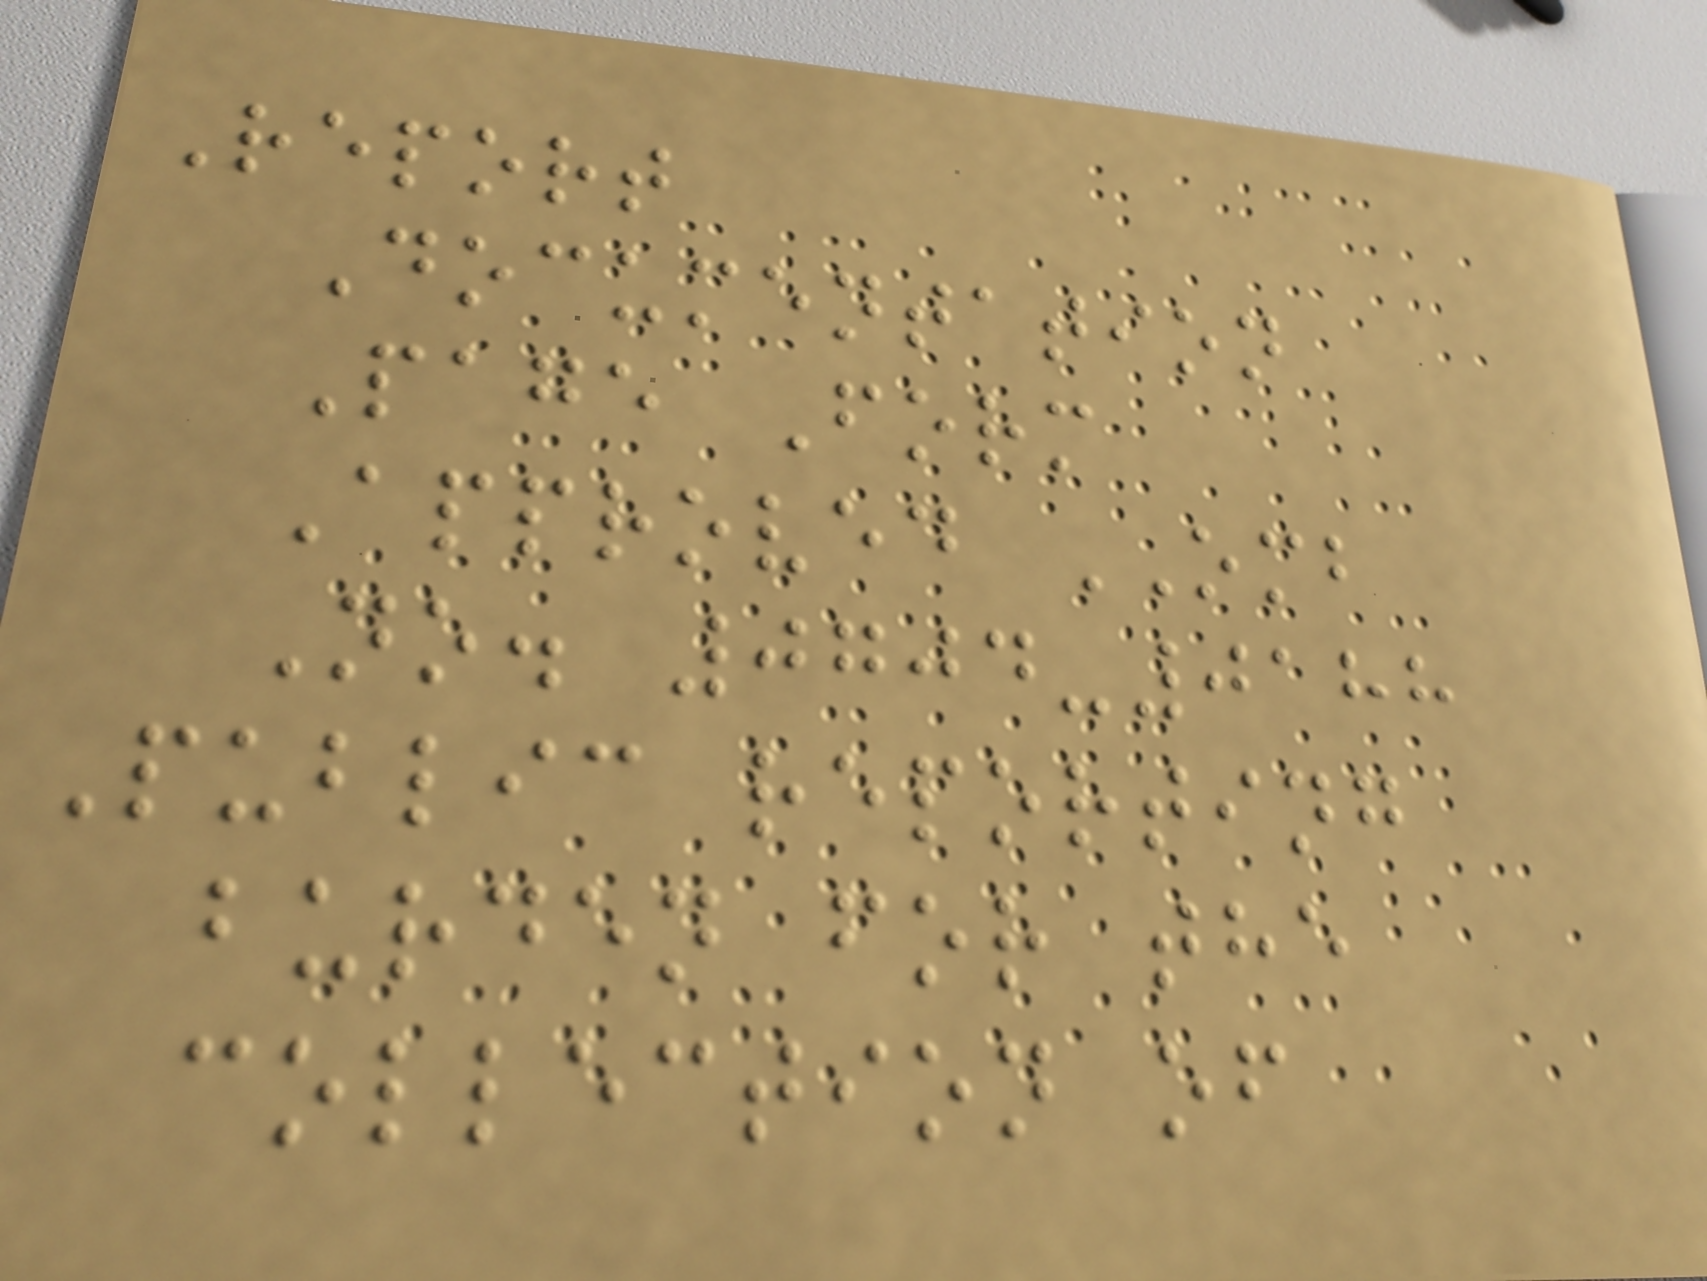Report
Documentation
Page Form
Approved OMB
No. 0704-0188
Public reporting
burden for the
collection of
